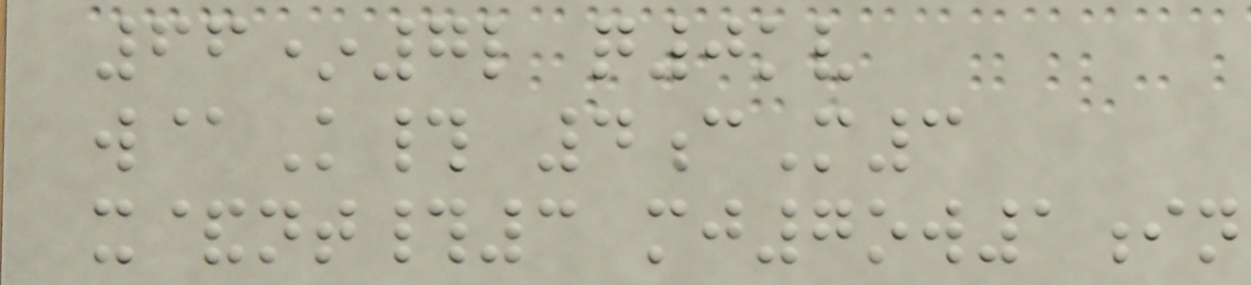66*7l q0kv
w@K# 4cM3
x&nt#3 mj7ow1in
